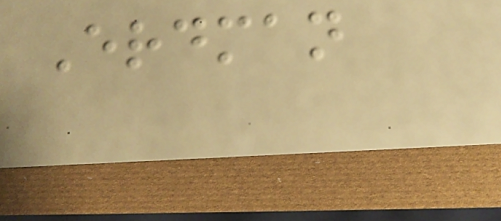Erdman
